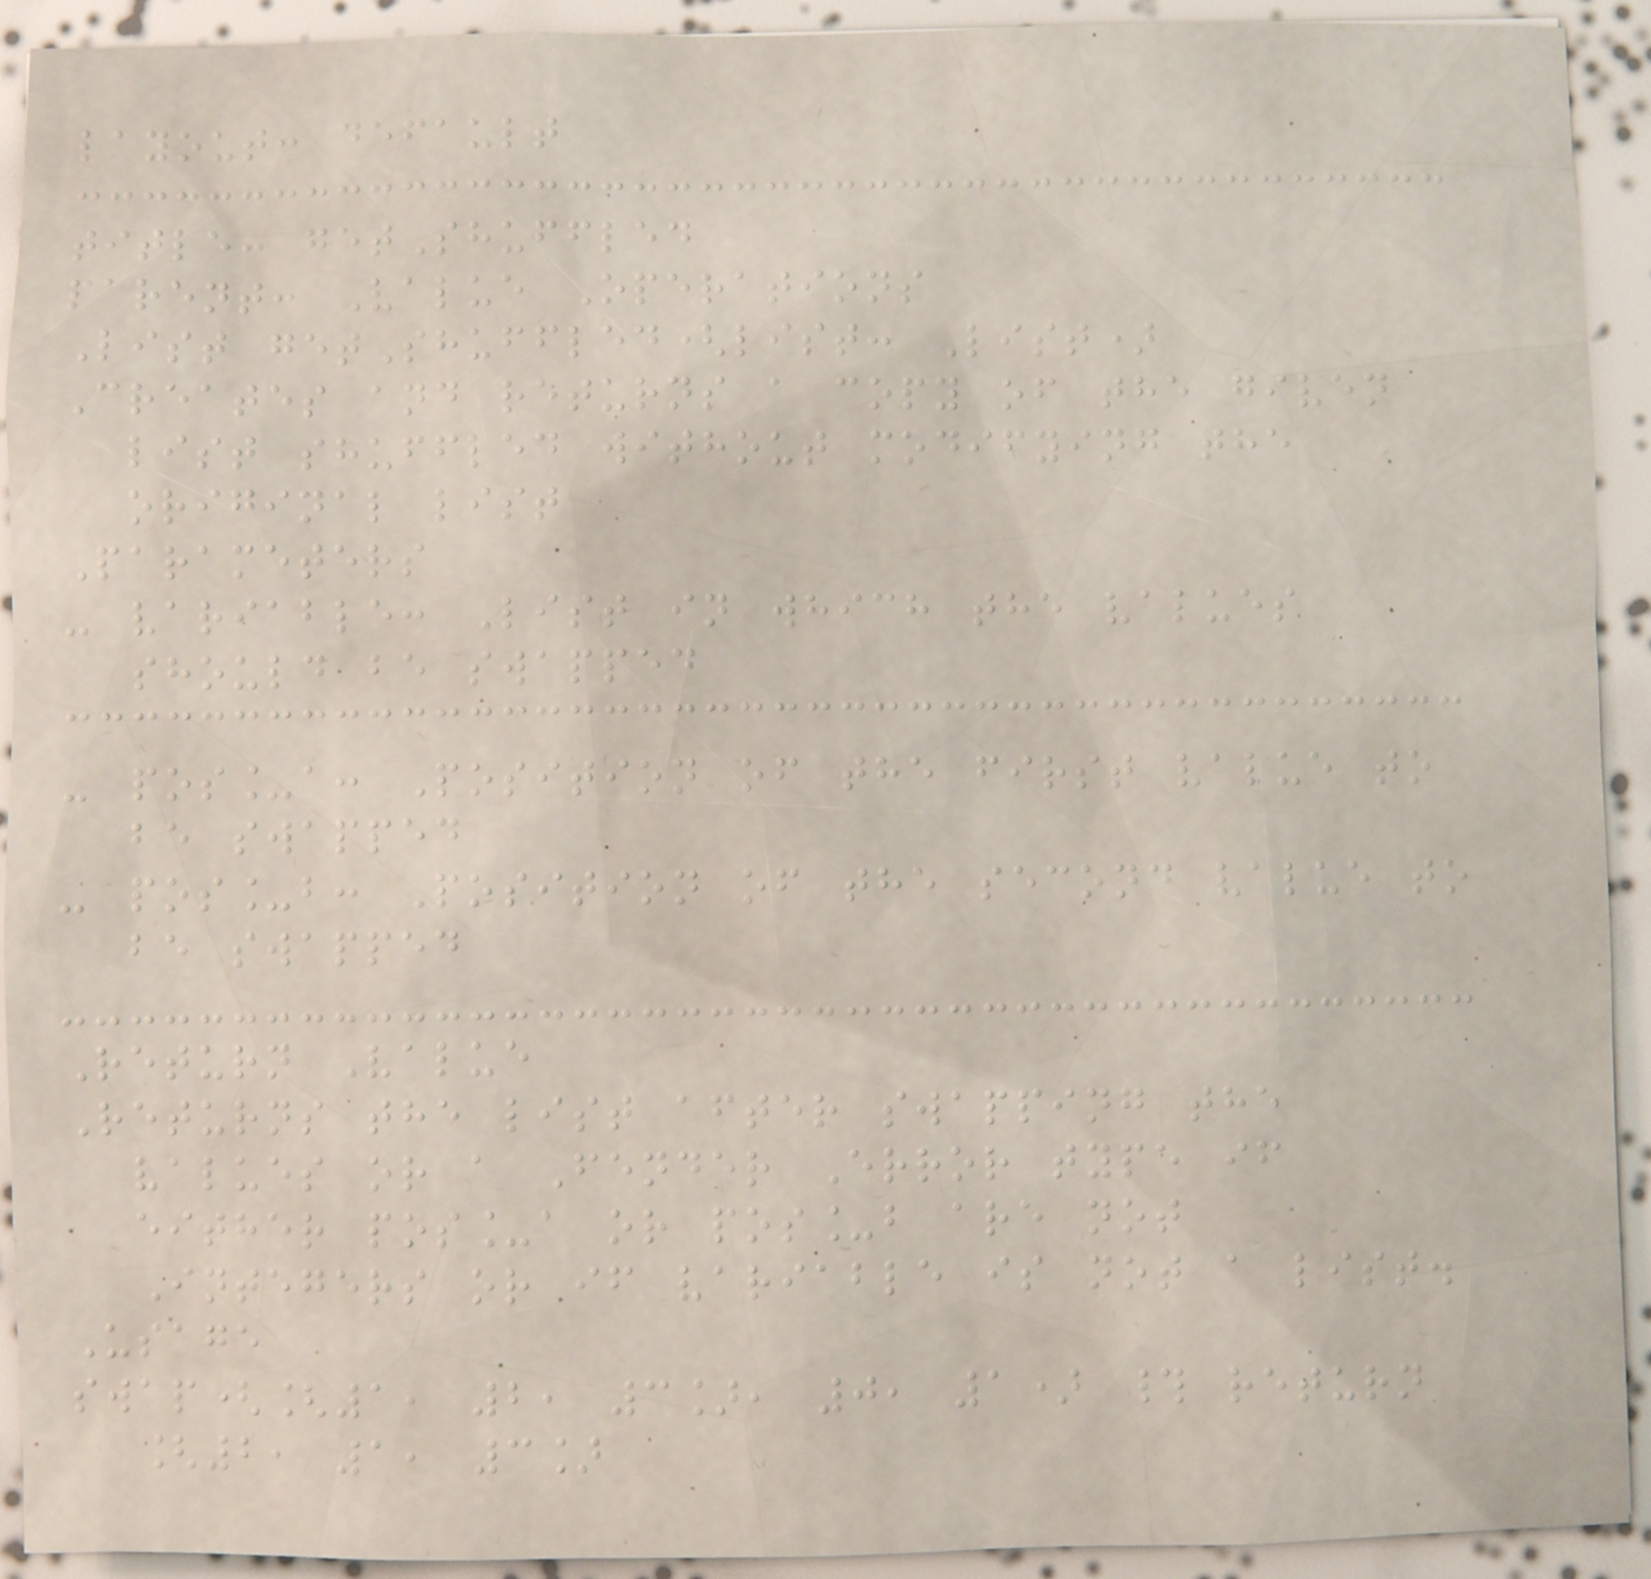layout: default
title: getShuffled
parent: Value Operations
List getShuffled(list: List)
Creates and returns a copy of the given
list shuffled without modifying the
original list
Parameters
- variable: List in which the values
should be swapped
- pos_a: Position of the first value to
be swapped
- pos_b: Position of the second value to
be swapped
Return Value
Returns the list after swapping the
values or a Fender Error type if
either pos_a or pos_b are not
Integers or if variable is not a list.
Usage
swap([1, 2, 3], 0, 1) # return
[2, 1, 3]
